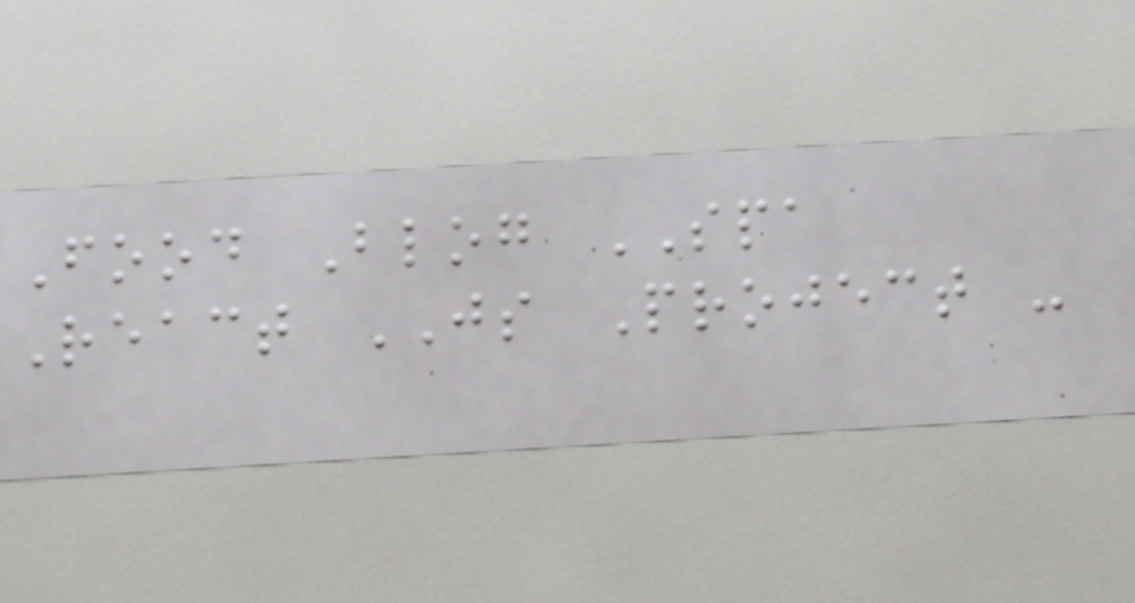Food Blog SPA
React JS Project -
